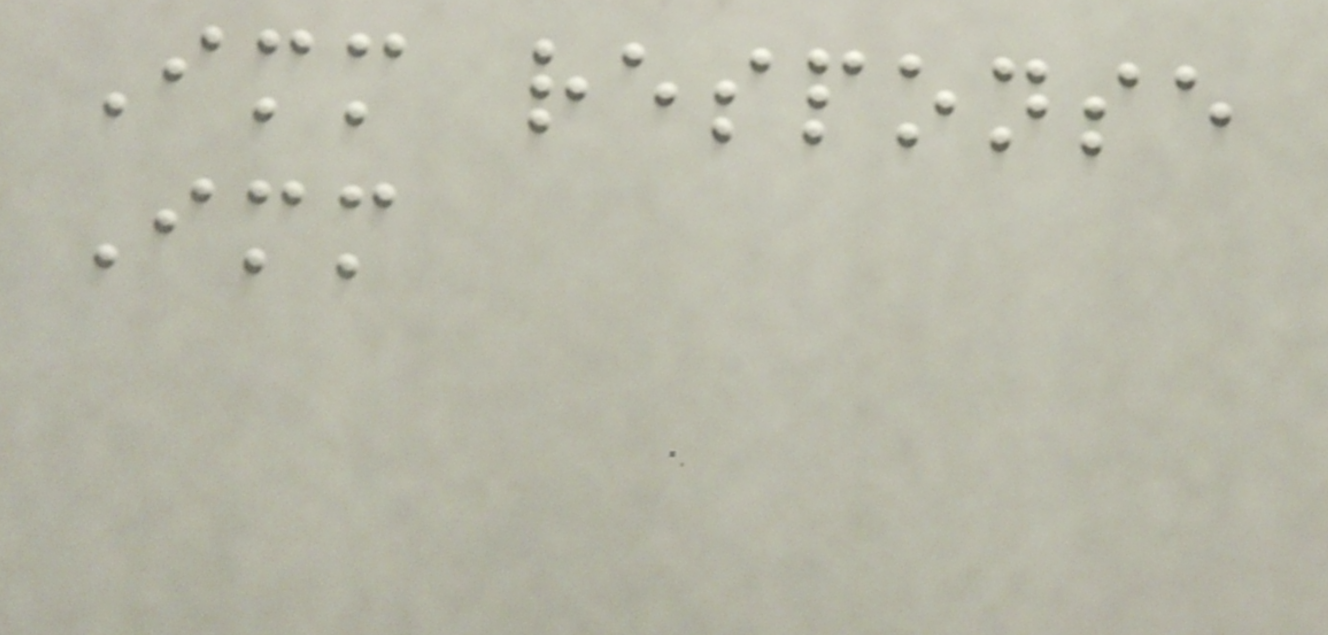Immediate response
Immediate
